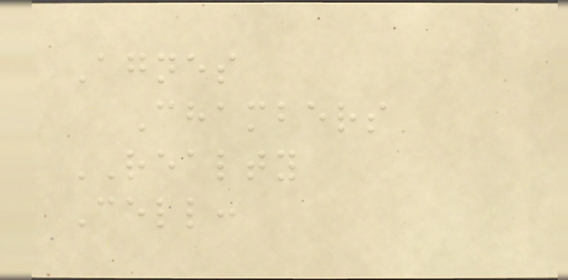Agnes
Chambers
REALTY
Cell:
